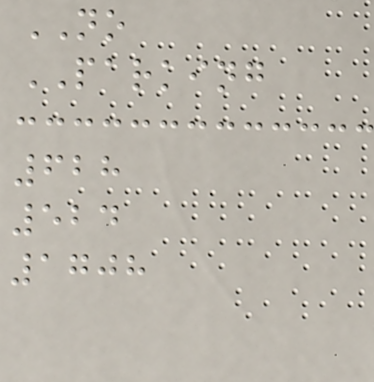NO
PARKING
628
524
1708
